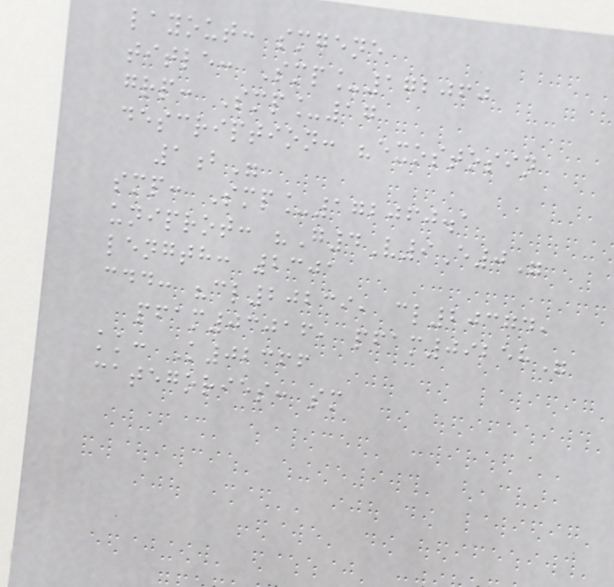layout: smgene
title: Smp_172060
grp: Smp_17
description: "exostosin
1b"
smp: Smp_172060.1
uniprot: "G4V9E0"
length: 2301
cdd: "cl20239, cl20374,
pfam03016, pfam09258"
kk: K02366
categories: sm
